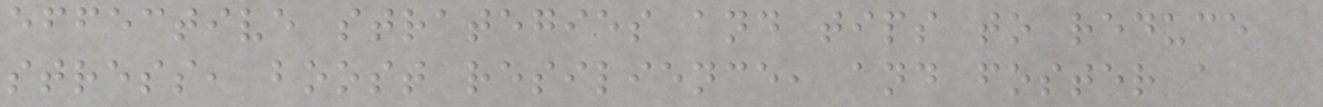effective strategies and tips to reduce
stress, boost resilience, and foster a
